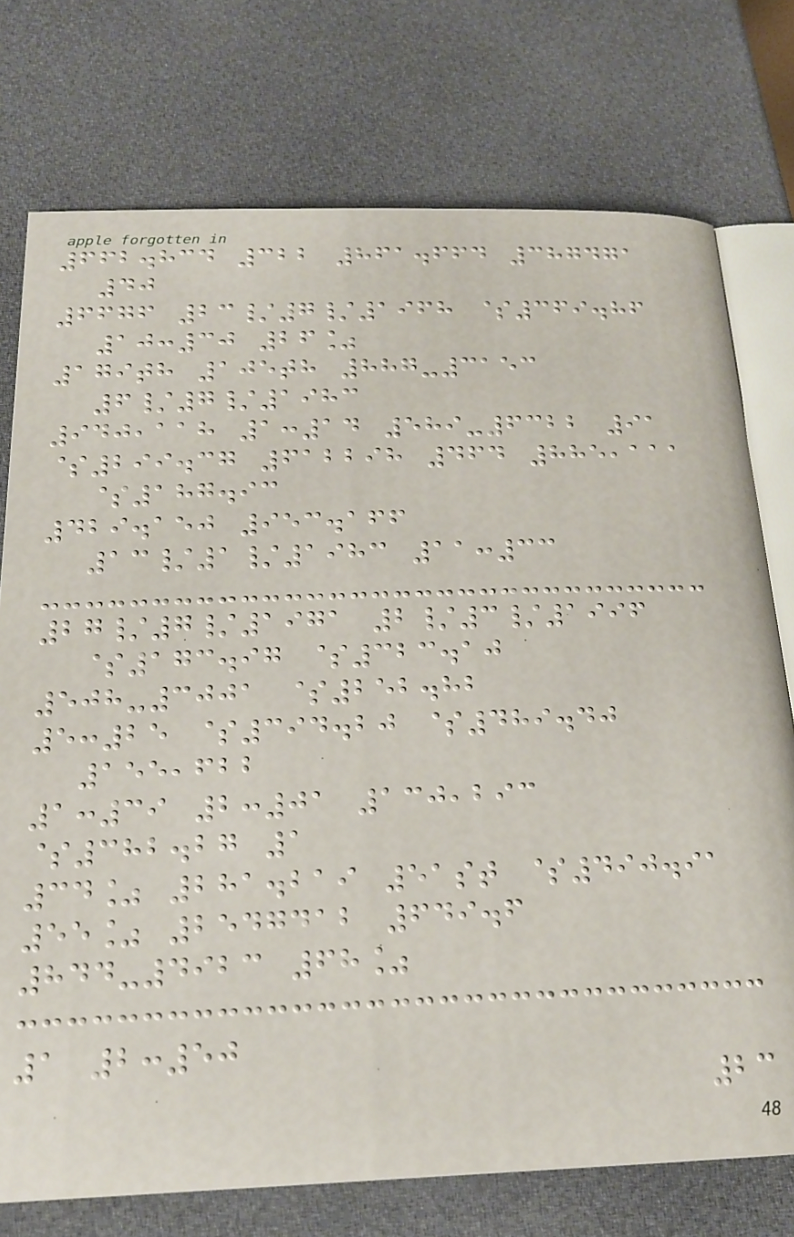662.834 322 861.664 387471
40
6676 23/7/1968 $369.86
10:30 26%
179th 105th 887-3153
6/7/1983
940,118 1:14 589-6322 91
$299.37 612298 464 885,111
$187.93
429.150 953.166
13/1/1983 11:33
27/7/1971 2/3/1996
$173.97 $323.10
508-3001 $252.82
5:25 $394.20 $489.40
155,622
1:39 2:01 130,293
$382.27 1
34% 281.219 51st $490.91
55% 2547412 649.6
844-4923 68%
1 2:50
23
